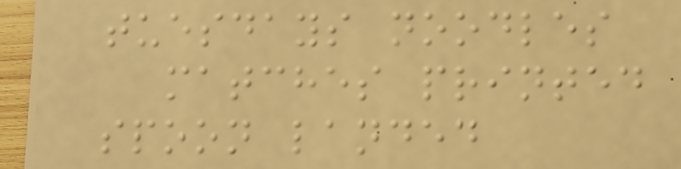tuesdays noodles
matches printed
spoon landed
